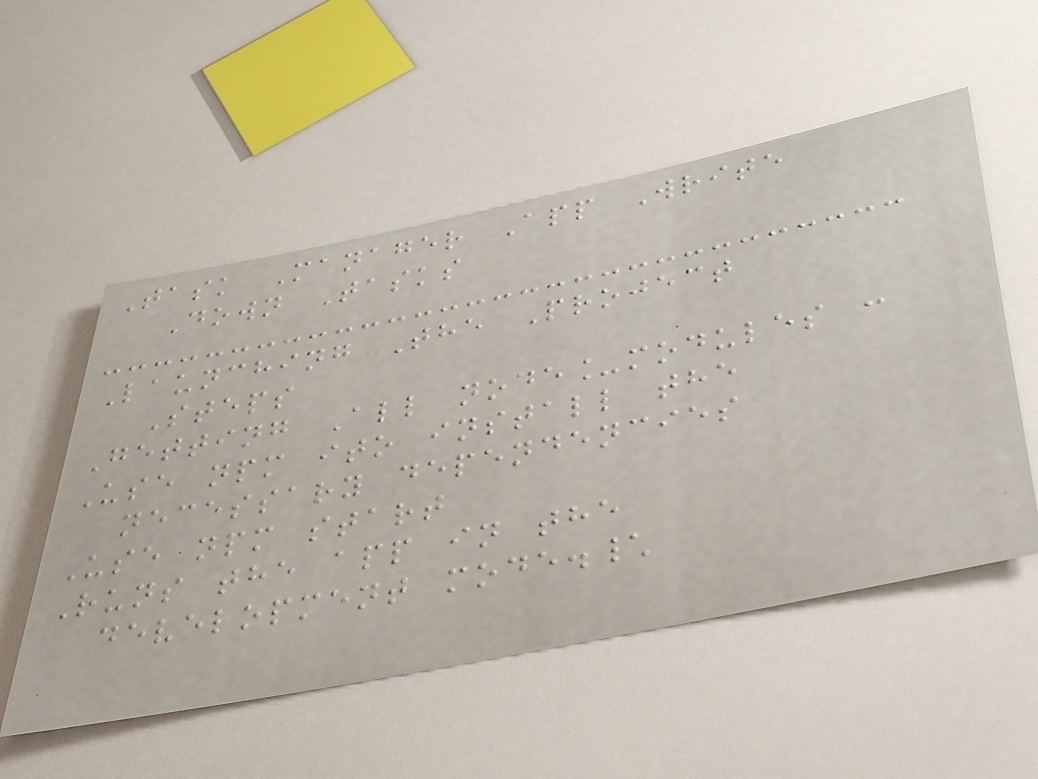Task Manager App Write
Down Tasks
Launching The Project
Steps
Getting All node_modules :
Use npm ito install the
necessary dependencies
Use npm start
Runs the app in the
development mode.\
